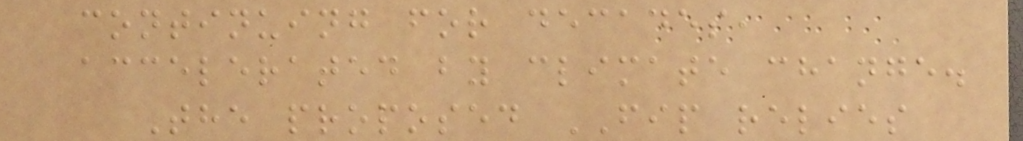continuing for decades,
accelerated by climate change.
The proposed FIP relies
